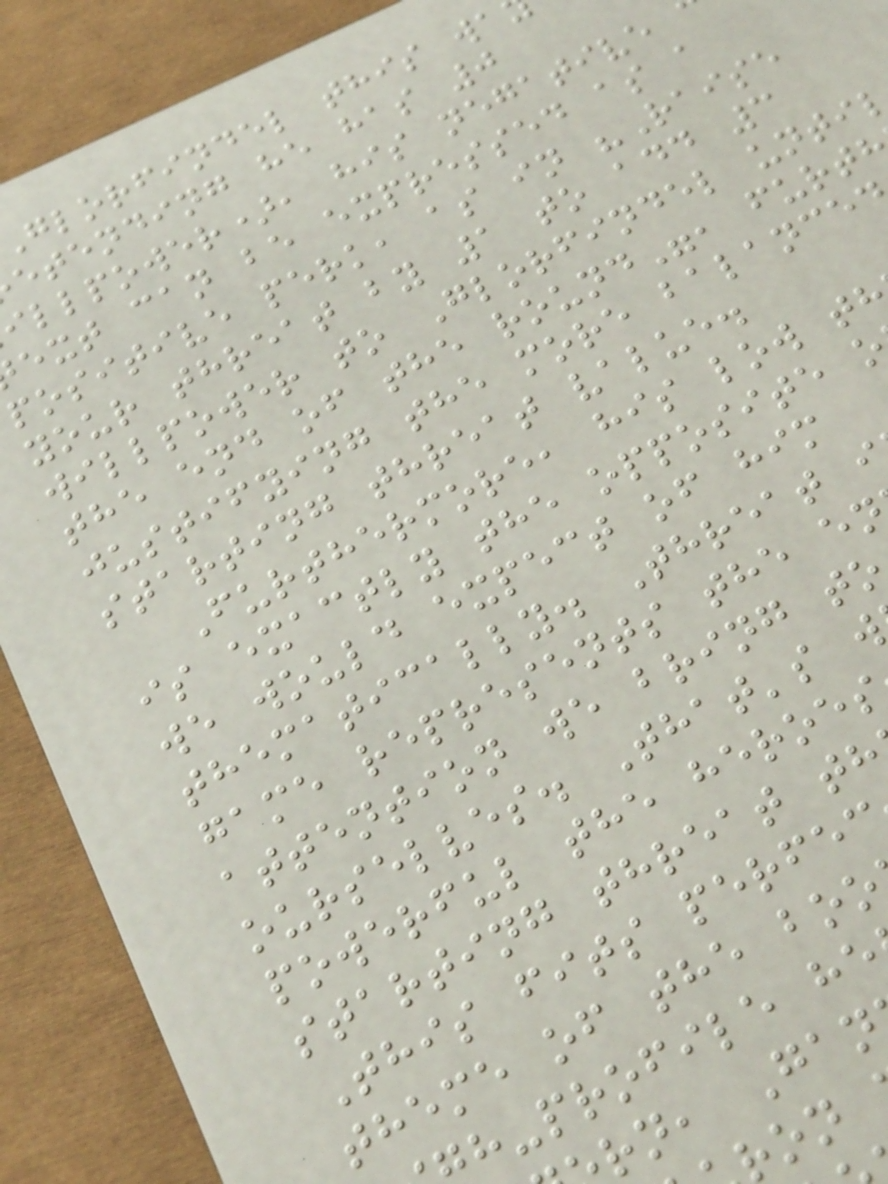glorfindel this wa
etending he has 0
illpower), his negative
ext can be expressed as a
positive perk, as in "Raise
your threat by 1 to add 3
willpower to Glorfindel unti
the end of the round", furt
justifying the more balance
starting threat value.
Furthermore, his low t
is exactly the opposite
we would expect of him
thematically. Threat i
game represents the en
attention we bring to
ourselves. That's w
powerful the heroes
starting threat th
This fits perfec
theme of the boo
h-profile he
rn, Gan
